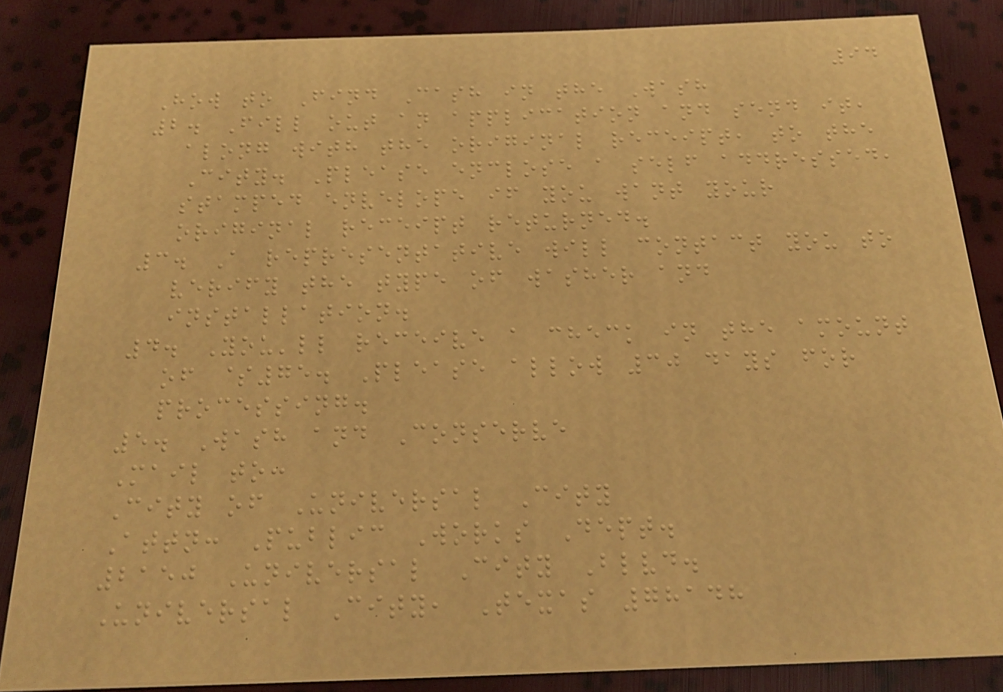94
How to Find Cash in the Wash
2. Fill out an application and send it,
along with the original receipt, to the
City. Please enclose a self addressed,
stamped envelope if you want your
original receipt returned.
3. A representative will contact you to
verify the type of washer and
installation.
4. You'll receive a check in the amount
of $75. Please allow 30 days for
processing.
5. Wash and Conserve
Mail to:
City of Universal City
Attn: Public Works Dept.
2150 Universal City Blvd.
Universal City, Texas 78148
